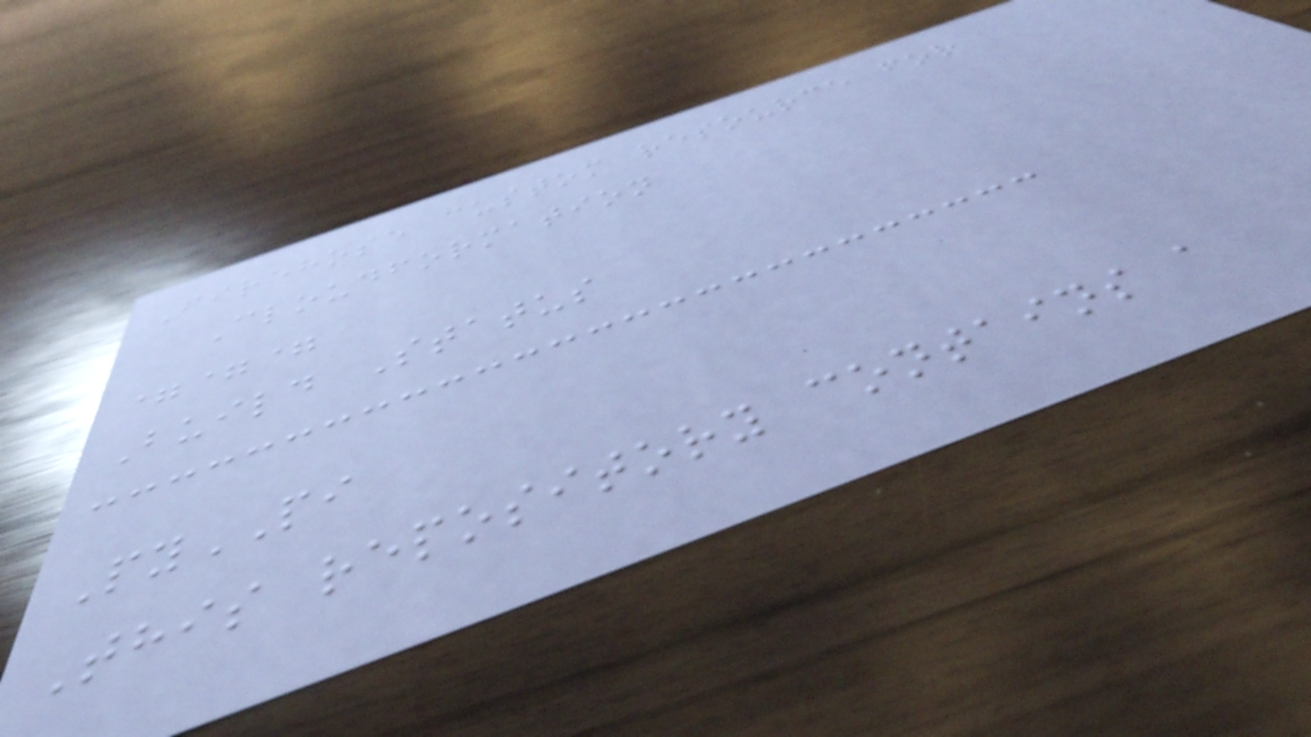Firehose custom resource for
Cloudformation
===
Build Status
PyPI
This repository contains a
